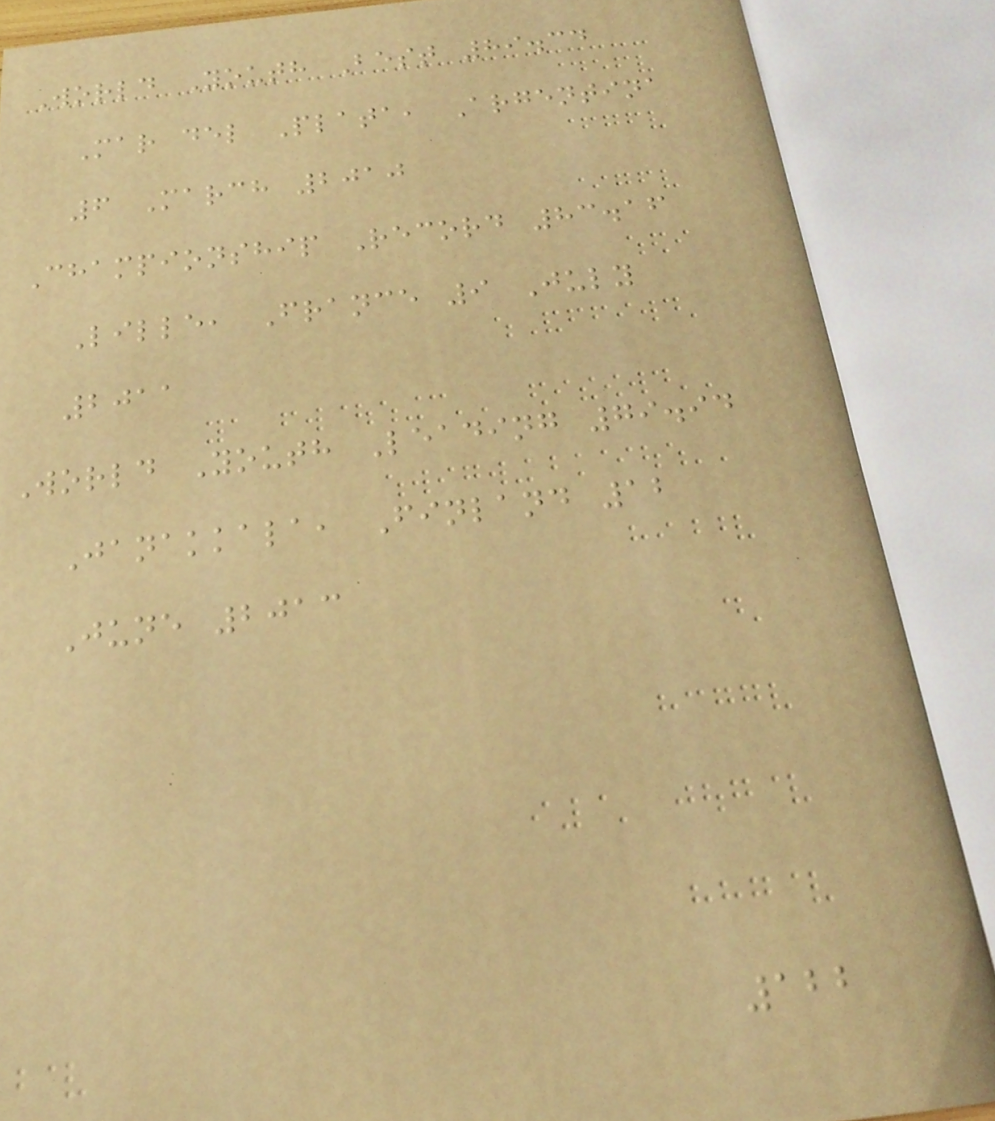World Youth Best 89.34
Mar del Plata, Argentina
6 March 2010
Championship Record 83.16
Lille, France 9 July
2011
World Youth Leading 79.94
Janakkala, Finland 12
June 2013
122
